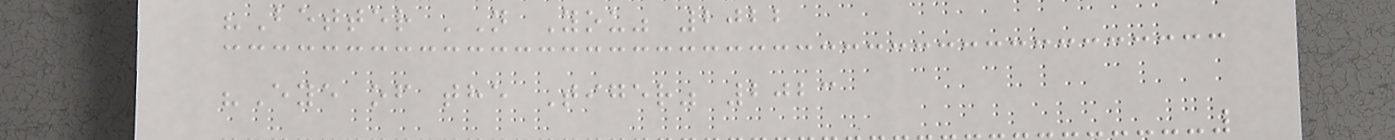"Better 'N You" 2022
"Eye of the Tiger" 2023
